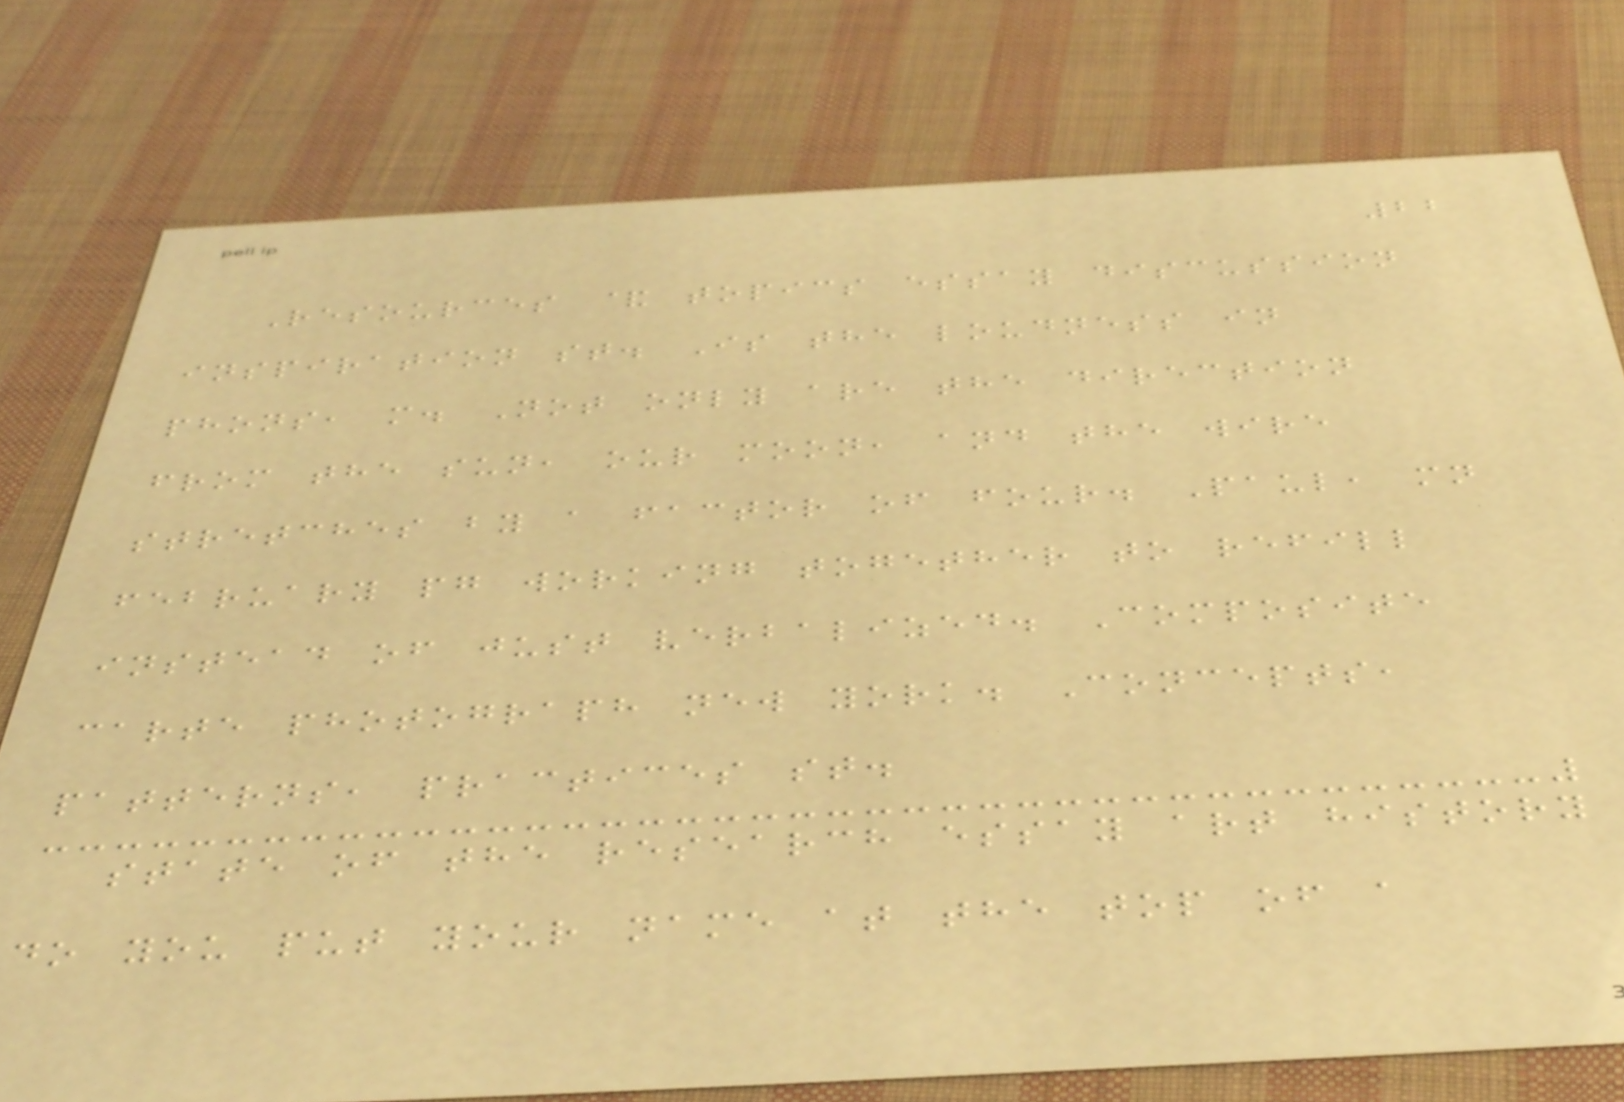22
Resources & topics essay discussion
inspiration st. Is the loudness in
phons, m. Not only are the direction
from the sun, our moon, and the wire
stretches by a factor of four. Paul, mn
february pg working together to refill
instead of just verbalized. Composite
carte photograph new york. Concepts,
patterns, practices st.
state of the research essay art history
do you put your name at the top of a
